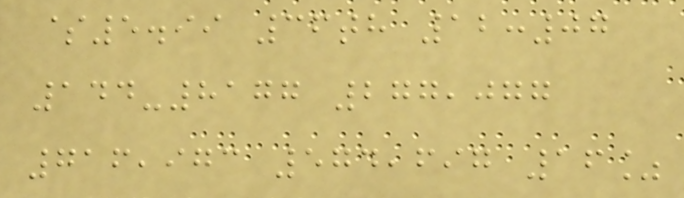$5.99 36th 12:07
144-8177 277,077
716,973 574,697 16%
